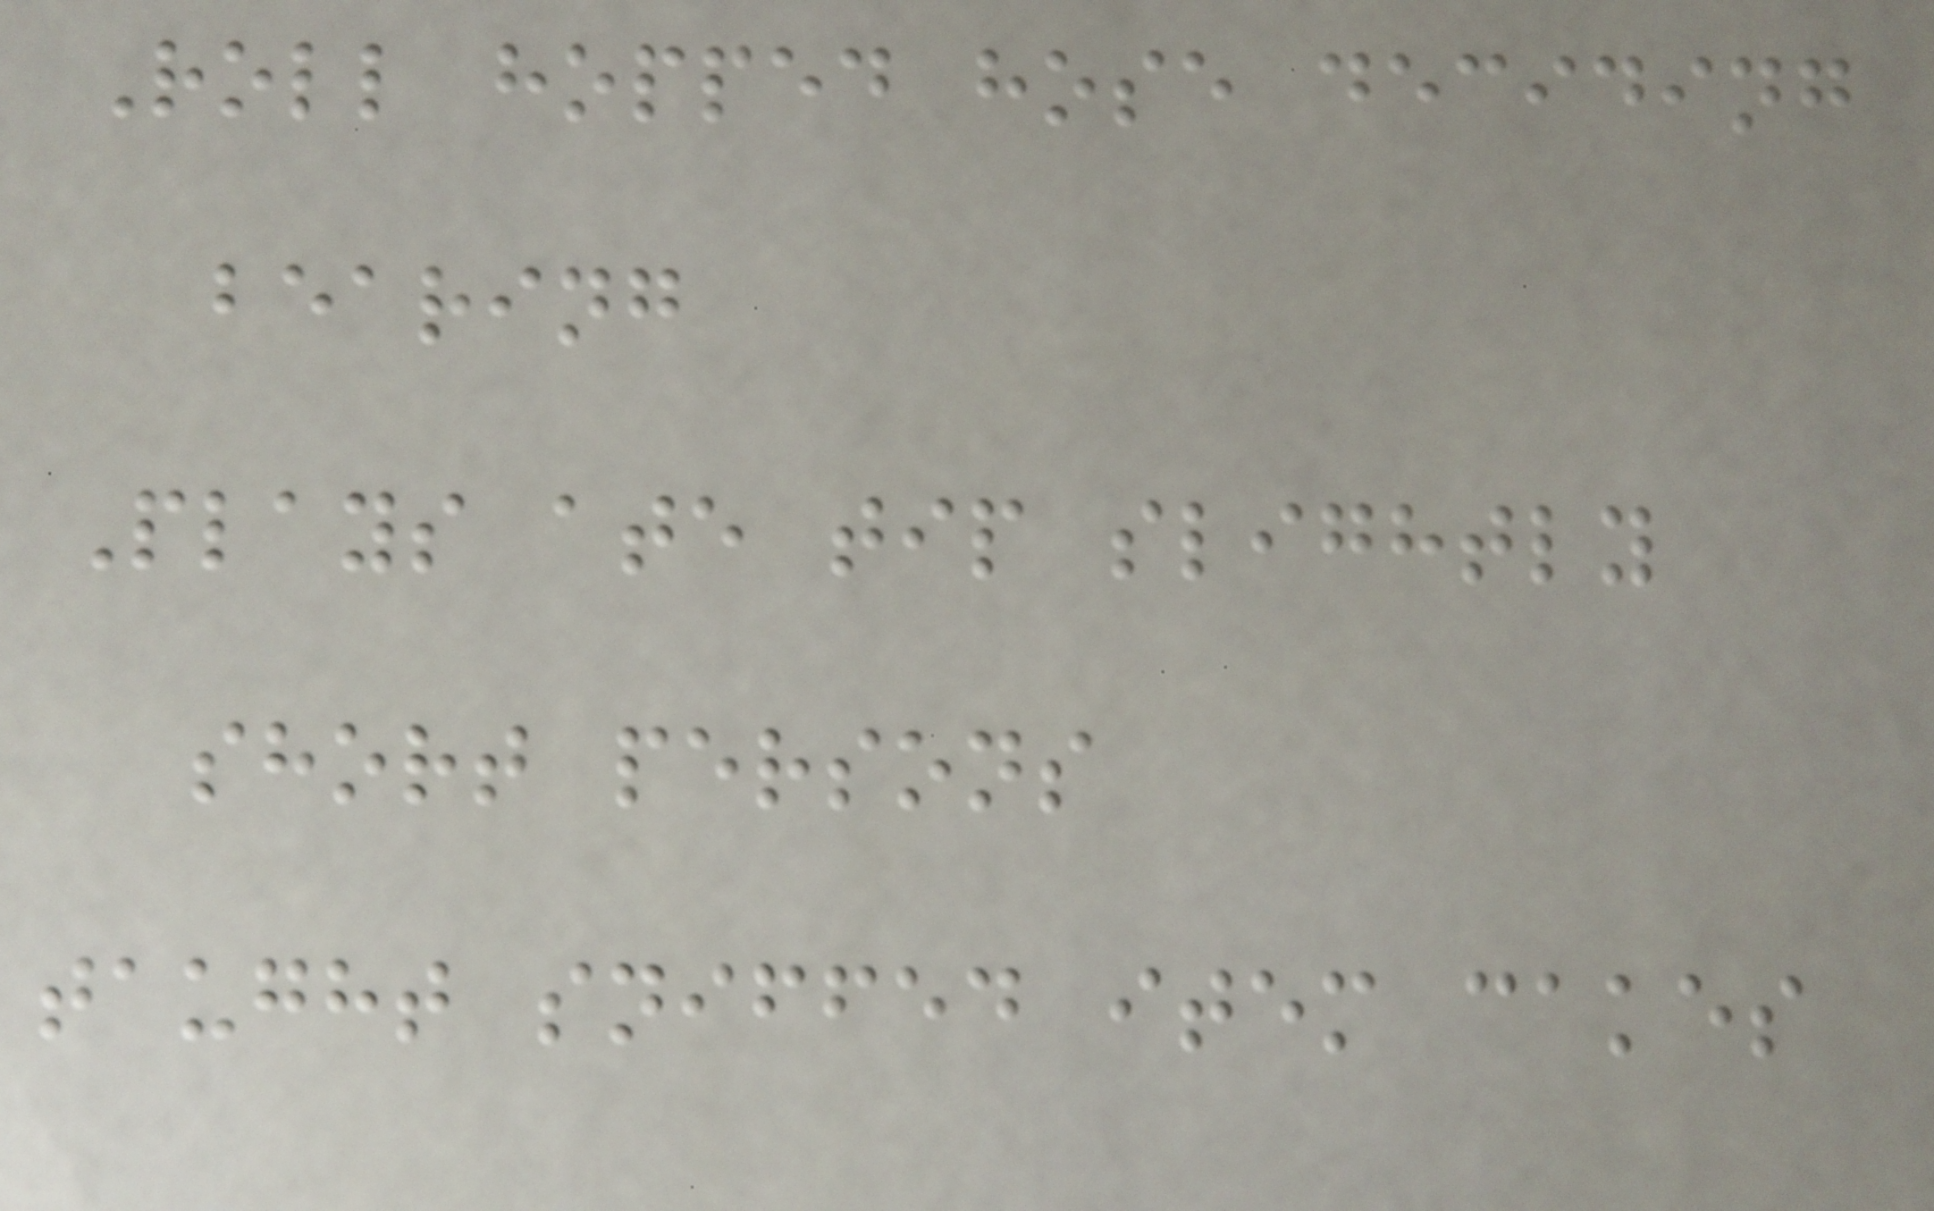Roll hopped hose deciding
bearing
Plays ate tip slightly
short persons
taught sniffed item cakes
